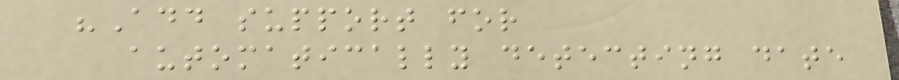"Add support for
automatically detecting date
